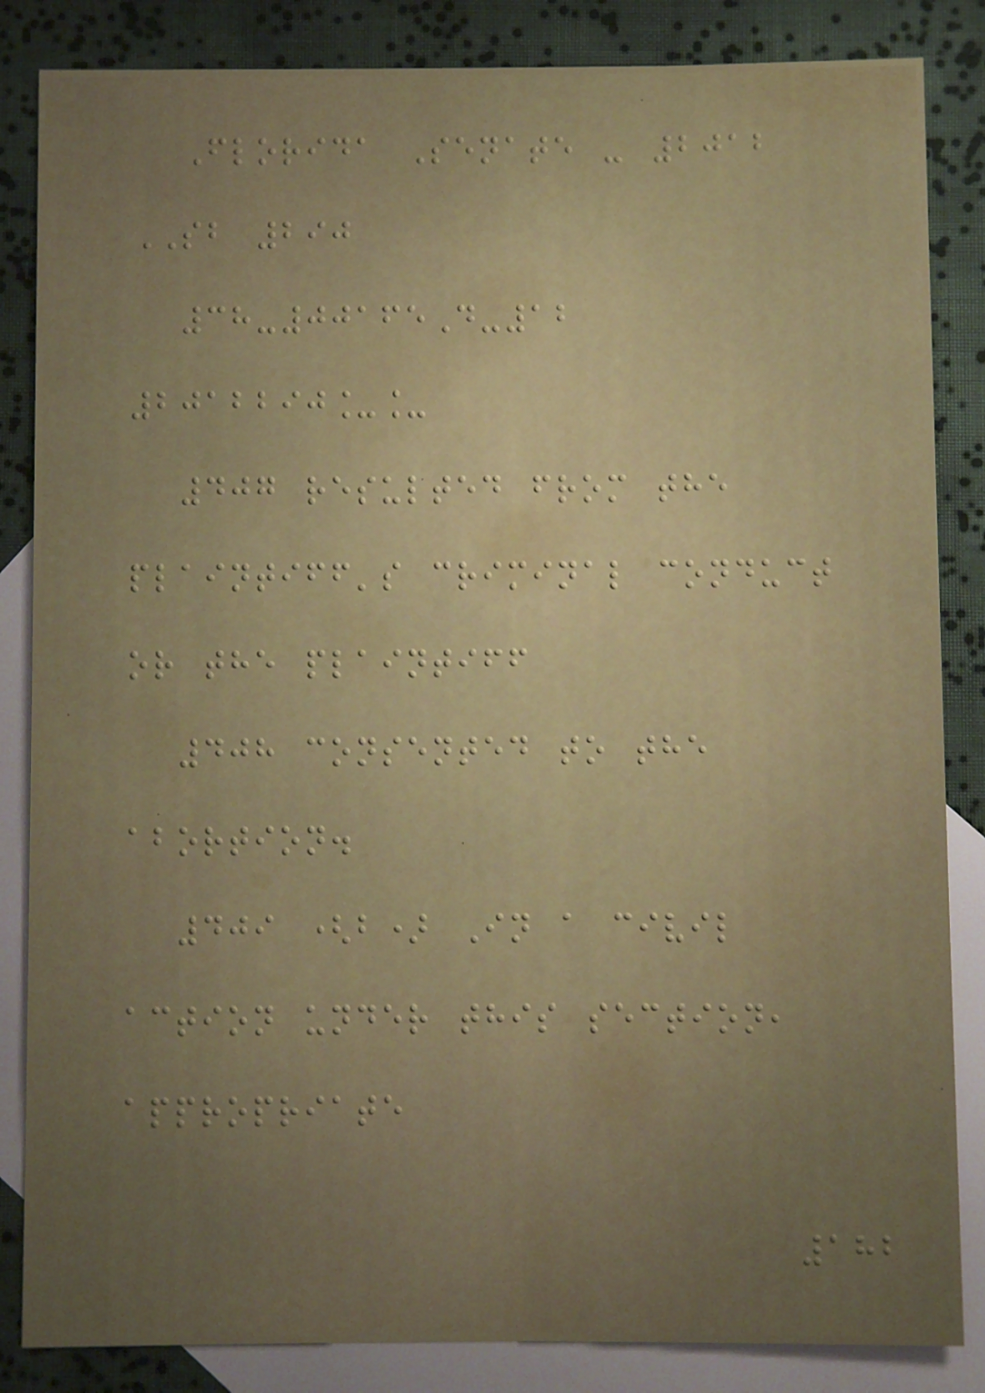Florida Senate - 2012
SB 290
38-00165D-12
2012290__
407 resulted from the
plaintiff's criminal conduct
or the plaintiff
408 consented to the
abortion.
409 (b) In a civil
action under this section,
appropriate
182
